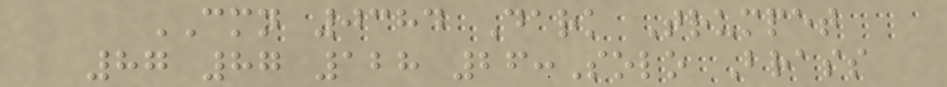CMN 0384 Dark Trumpet
87 87 128 26:Solo Brass
